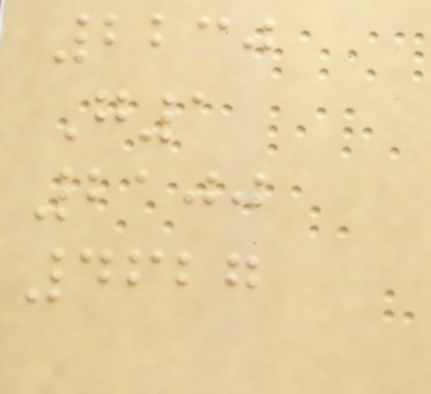2230
G1
2100
4627
